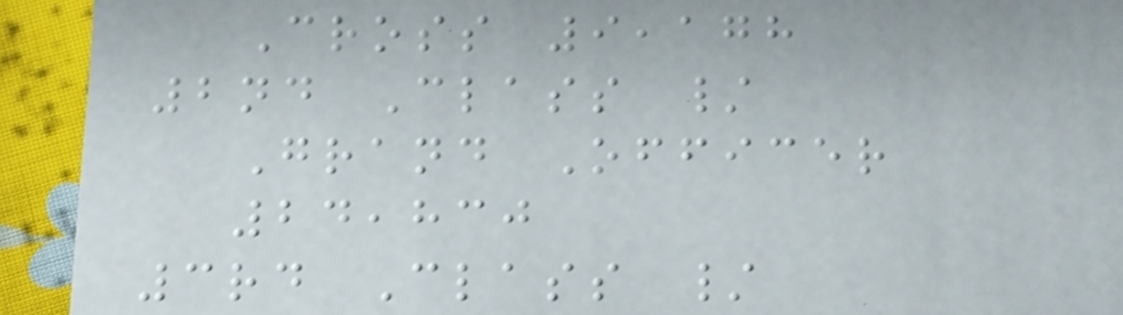Cross 9,178
2nd Class /
Grand Officer
24,830
3rd Class /
